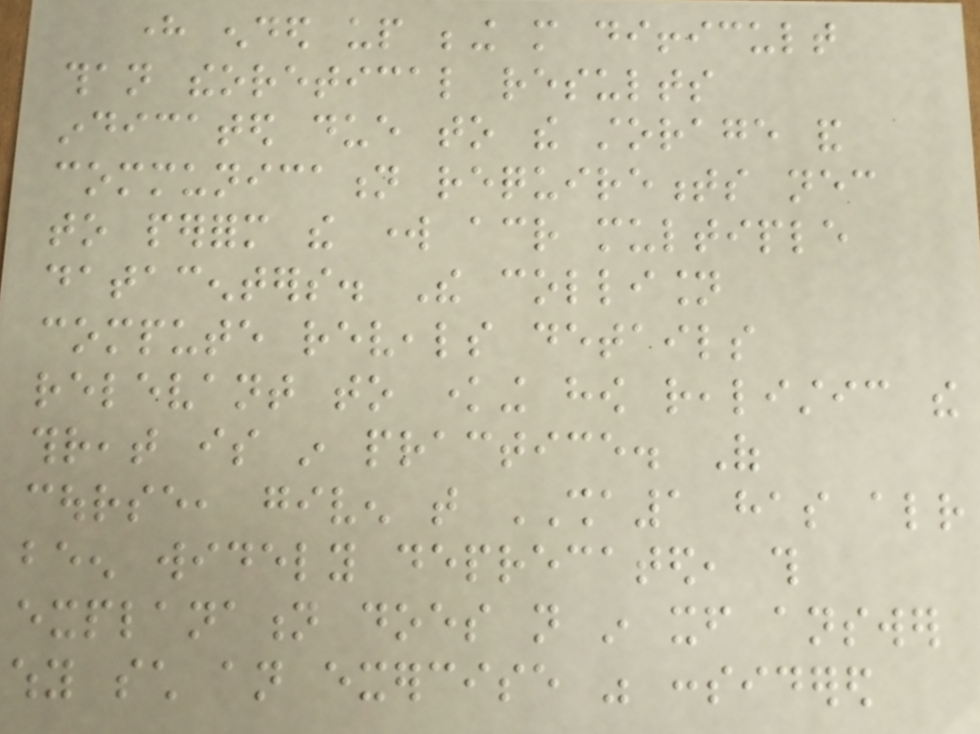here ended up being more difficult
than theoretical results
indicated due to the storage and
communication requirements necessary
to perform the work across multiple
datacenters. The collision
compute reveals details
relevant to knowing how realistic the
threat is in practice. Of
course, given that SHA1 has already
been widely deprecated, this
explanation does not in itself answer
why such an exercise was considered
